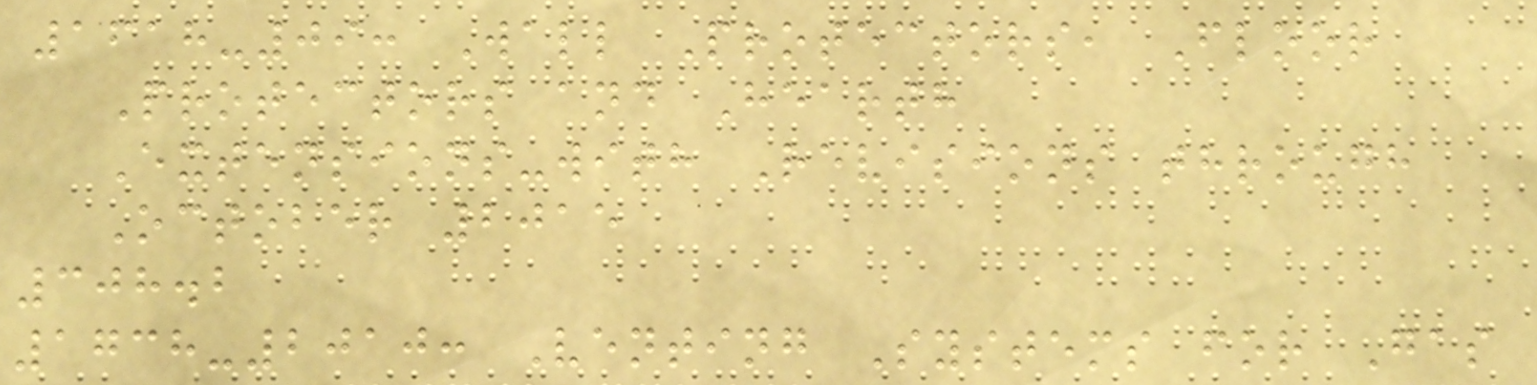1618-09: Wall Protectors, Floor
Protectors and Hearth
Extensions-with Revisions through
October 2015
308.2
1738-2010: Venting Systems for Gas
